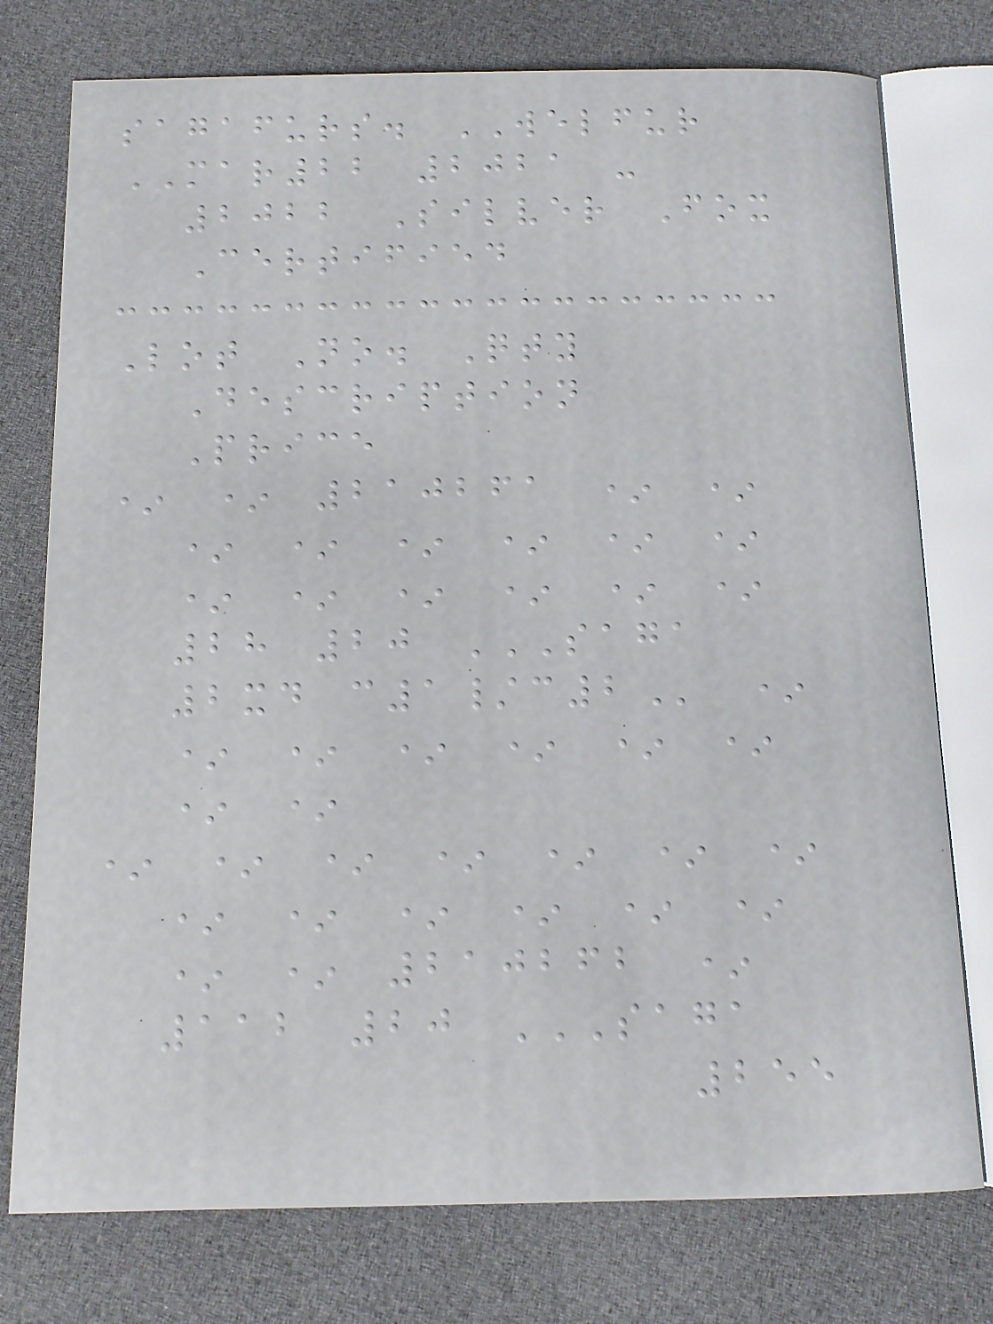sagafurs. WELFUR
MAR22 2021 -
2022 Silver Fox
Certified
Lot No. Qty
Description
Price
* * 210261 * *
* * * * * *
* * * * * *
28 20 SAGA
2XD C1/C2 *
* * * * * *
* *
* * * * * * *
* * * * * *
* * 210262 *
112 20 SAGA
255
